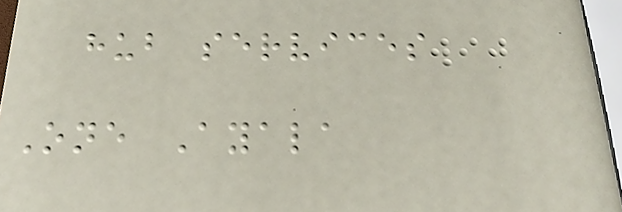hub services
One Ayala
